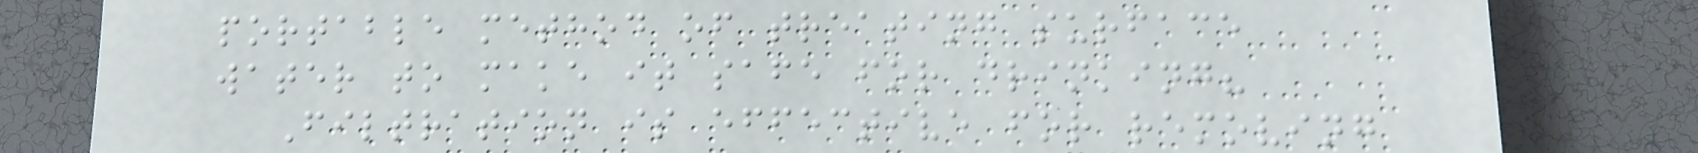portable method of treating surface
water to make it safe for drinking?
Filtration is effective for removing
